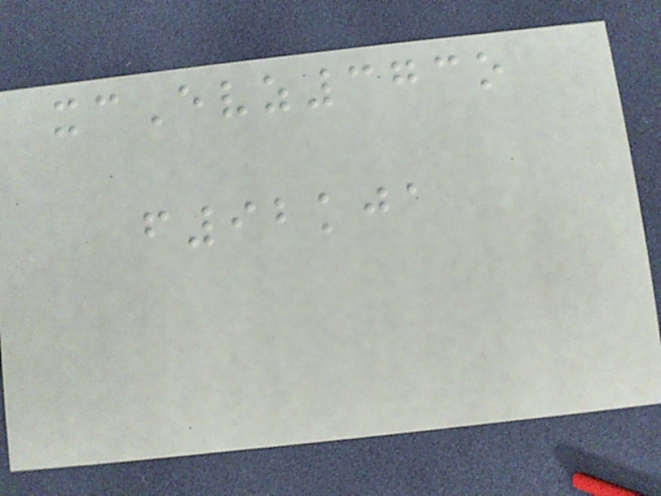xcEvz373o
f92kja
